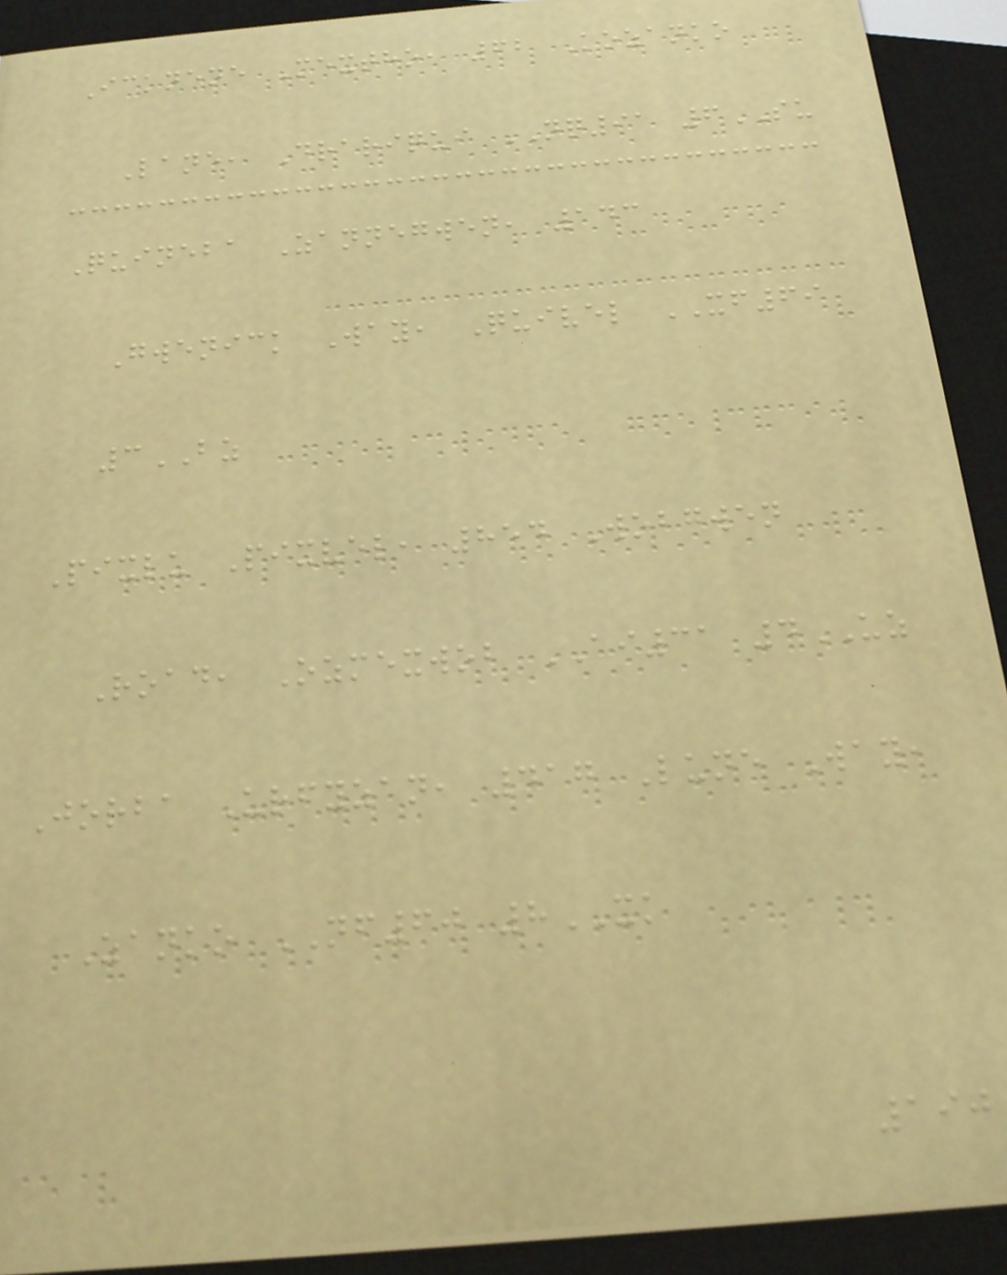Icknene Mextho, 62 Kozanko
Lane, Drariqui NQ91 6SU
Quineba Zannegwen, 143
Gwenick Way, Quivel XF69
3BZ
Pixlu Pixvel, 854 Wobgwen
Road, Ozmexwob AI31 4UZ
Jorba Urfyzan, 417 Lune Way,
Zanko NF60 8XK
190
